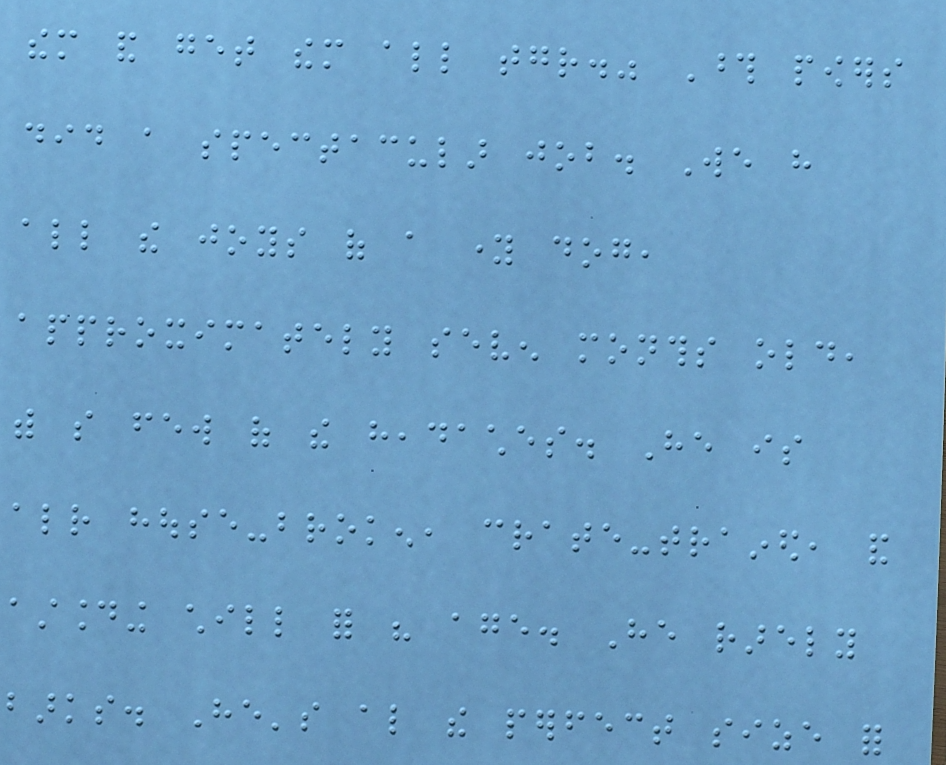them and get them all together." Those powers
did a spectacular job. We have
all the joys of a young dog,
approximately seven months old,
with so few of the headaches. He is
already house-broken, crate-trained, and
astounding chill for his age. He rarely
barks. He's also the perfect size for
